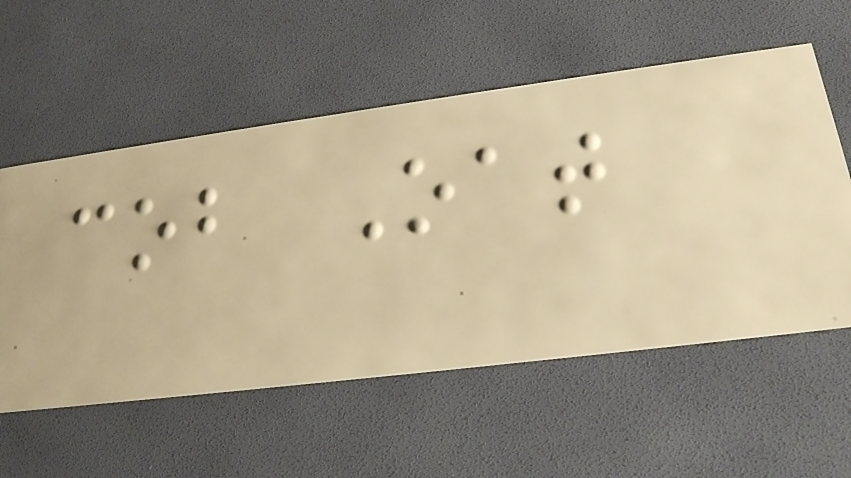cob Oat
